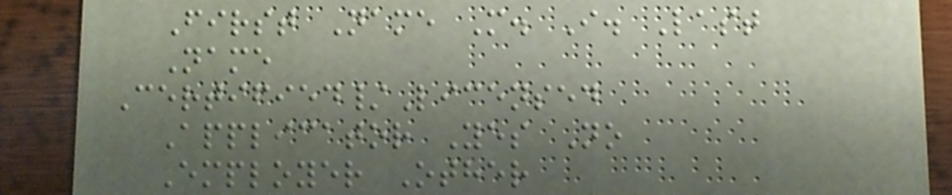First Name M. I. Last
Name
Certified/Licensed
Applicator Yes No
Employer Other
